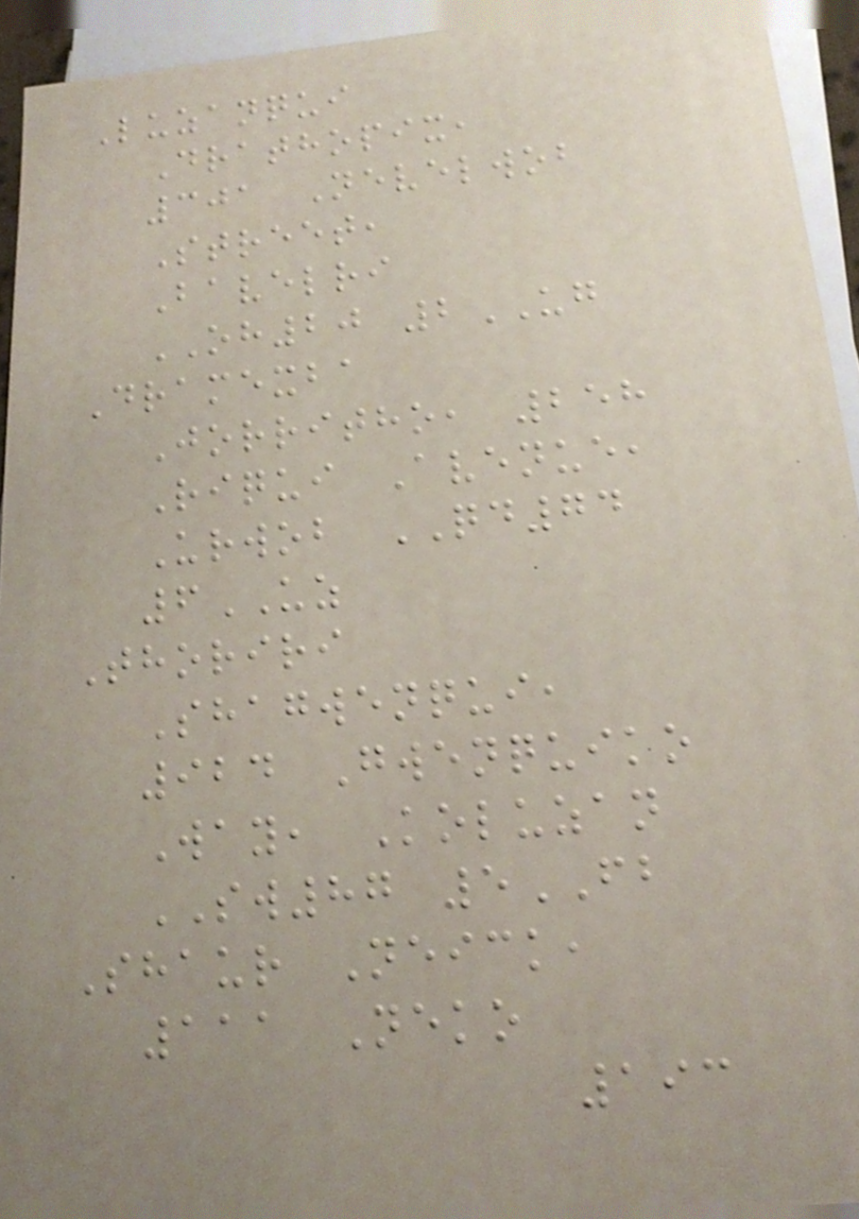Luzanqui
Drathopix,
301 Nevelwob
Street,
Bavelri
OH20 2UG
Dramexba
Jorritho, 258
Riqui Avenue,
Urwob QD74
6UZ
Thoriri
Shagwenqui,
924 Gwenquiko
Way, Koluzan
SW87 5FB
Shaur Neick,
111 Neko
193
